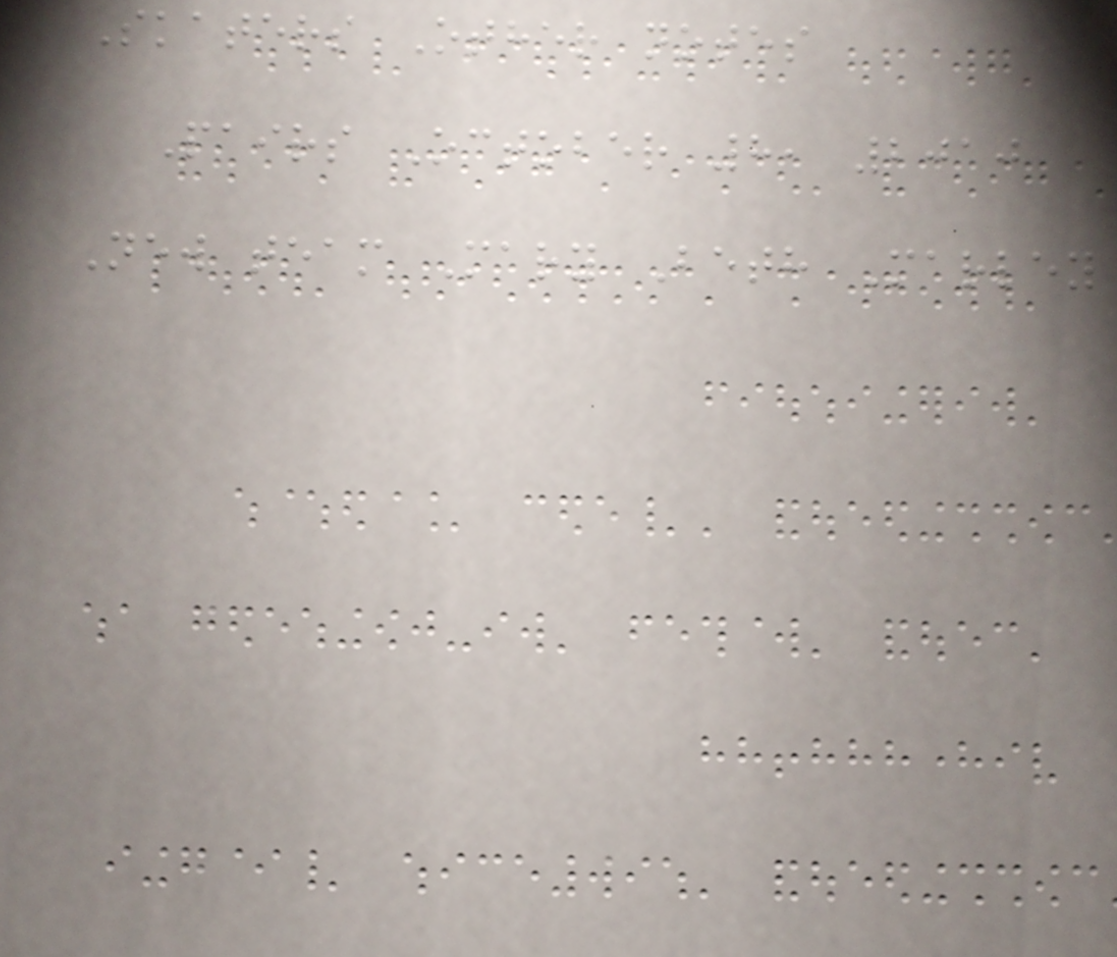Skaters Other notes
Pairs October 8, 2010
New team Mary Beth Marley
